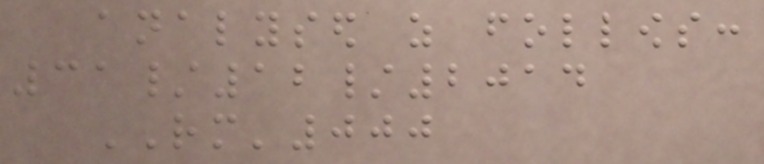analysed as follows:
31/12/2014
RM'000
